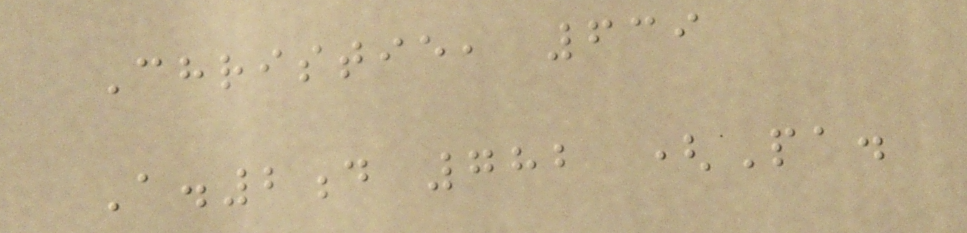Christie, 639
A.2d 782 (Pa.
